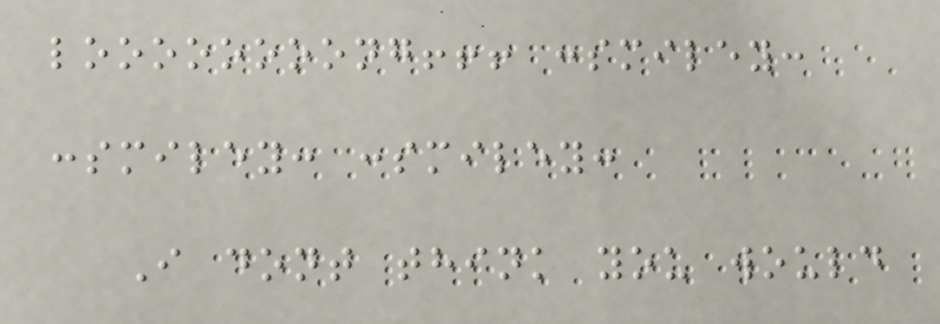loooooooong!!! :smiley:
:smiley: :smiley:
I dont think you would
